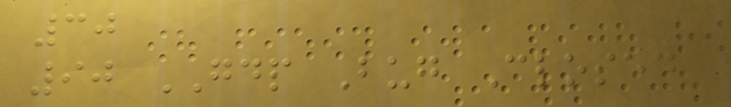30
90 GDP Bug Closed
